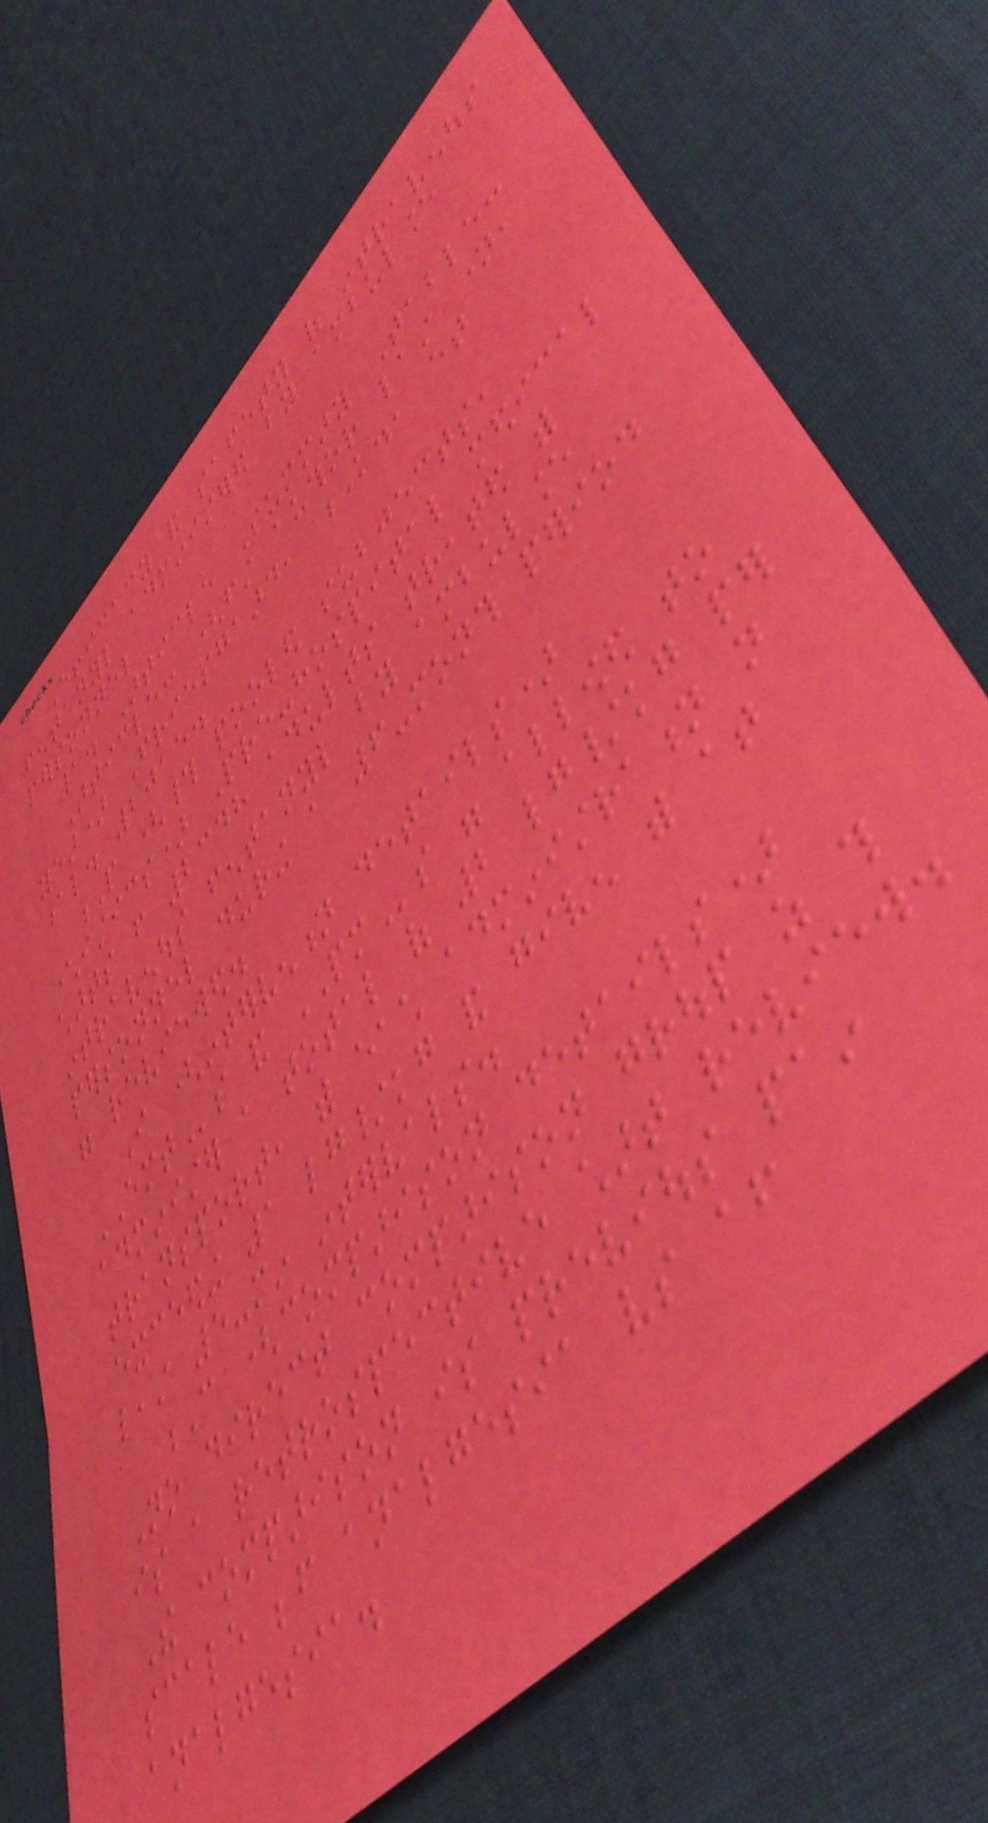Efficacy and safety of intravenous
fentanyl administered by ambulance
personnel
1. Article Summary Table:
Article: (first author last name,
year) Friesgaard, K., et
al. 2015.
P (# pooled subjects,
characteristics) Pre-hospital medical
charts from 2348 adults treated with
intravenous fentanyl by ambulance
personnel during a 6-month period
were reviewed.
I (intervention details)
EMTs and PMs were allowed to
administer a total of 2 lg/kg per
transport, with each administration not
exceeding 1 lg/kg and given with at
least 5-min intervals.
C (comparison details)
No direct comparison group as this
is a retrospective chart review.
The comparison is previous pain
scale before analgesia vs after
analgesia.
